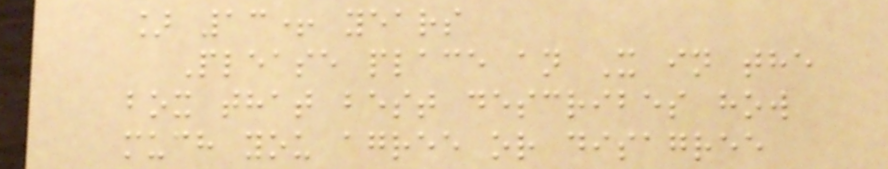] 13+ years
Please place an X in the
box that best describes how
much you agree or disagree
